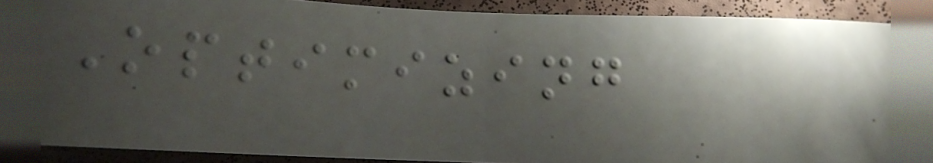Optimizing
